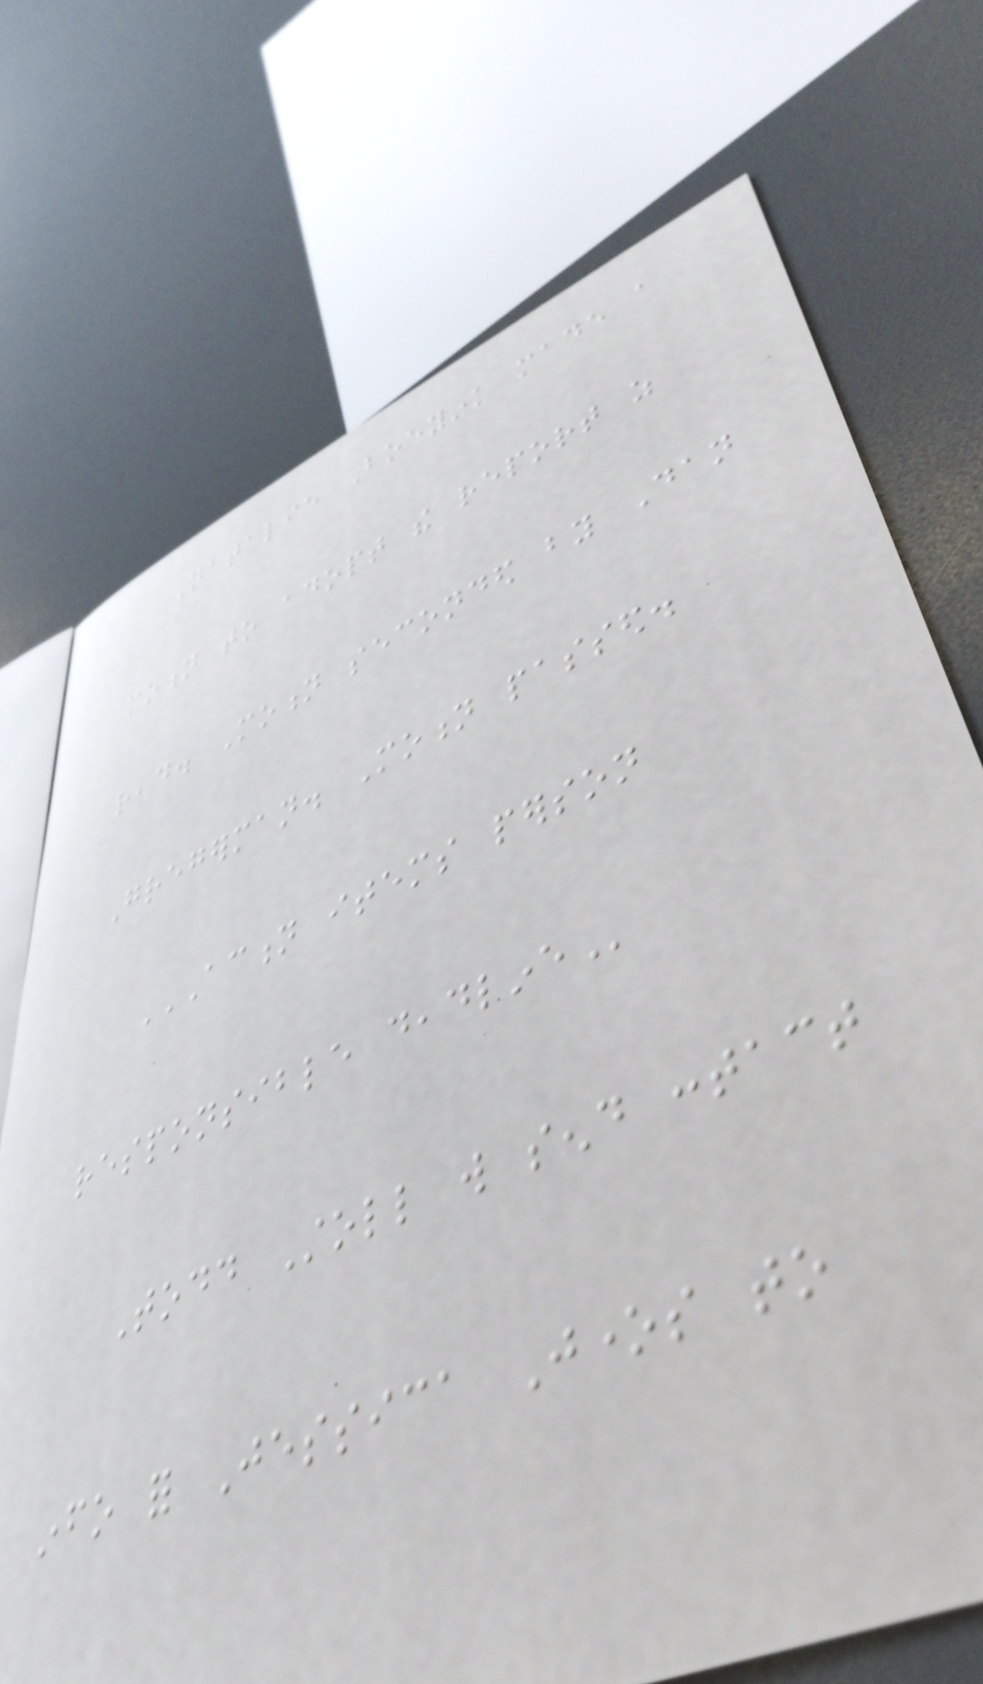Natalie Boeyink made a
motion to adopt the report as
read. Motion seconded by Dan
Gregerman. Motion passed.
ACTION ITEMS PERSON
RESPONSIBLE DEADLINE
Todd Stoll will send contact
info for Jessica Jones to
